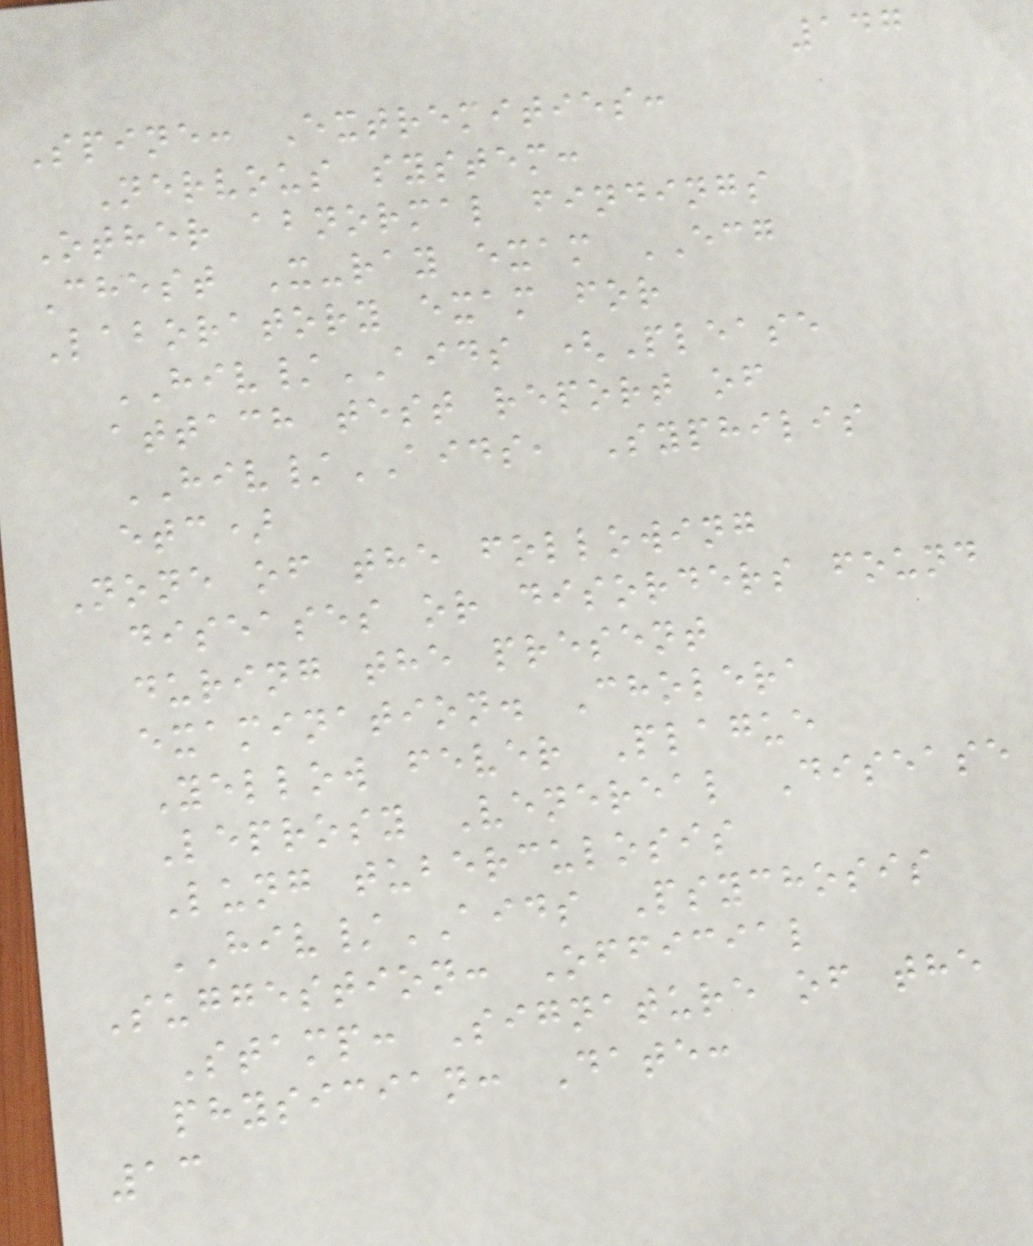147
Spine: Extremities:
Nervous system:
Other abnormal findings
Chest X-ray exam ECG
Laboratory exam for
HIV/AIDS (Please
attach test report of
HIV/AIDS, Syphilis
etc)
None of the following
diseases or disorders found
during the present
examination. Cholera
Yellow fever Plague
Leprosy Venereal Disease
Lung tuberculosis
HIV/AIDS Psychosis
Suggestion: Official
Stamp: Signature of the
physician: Date:
13
